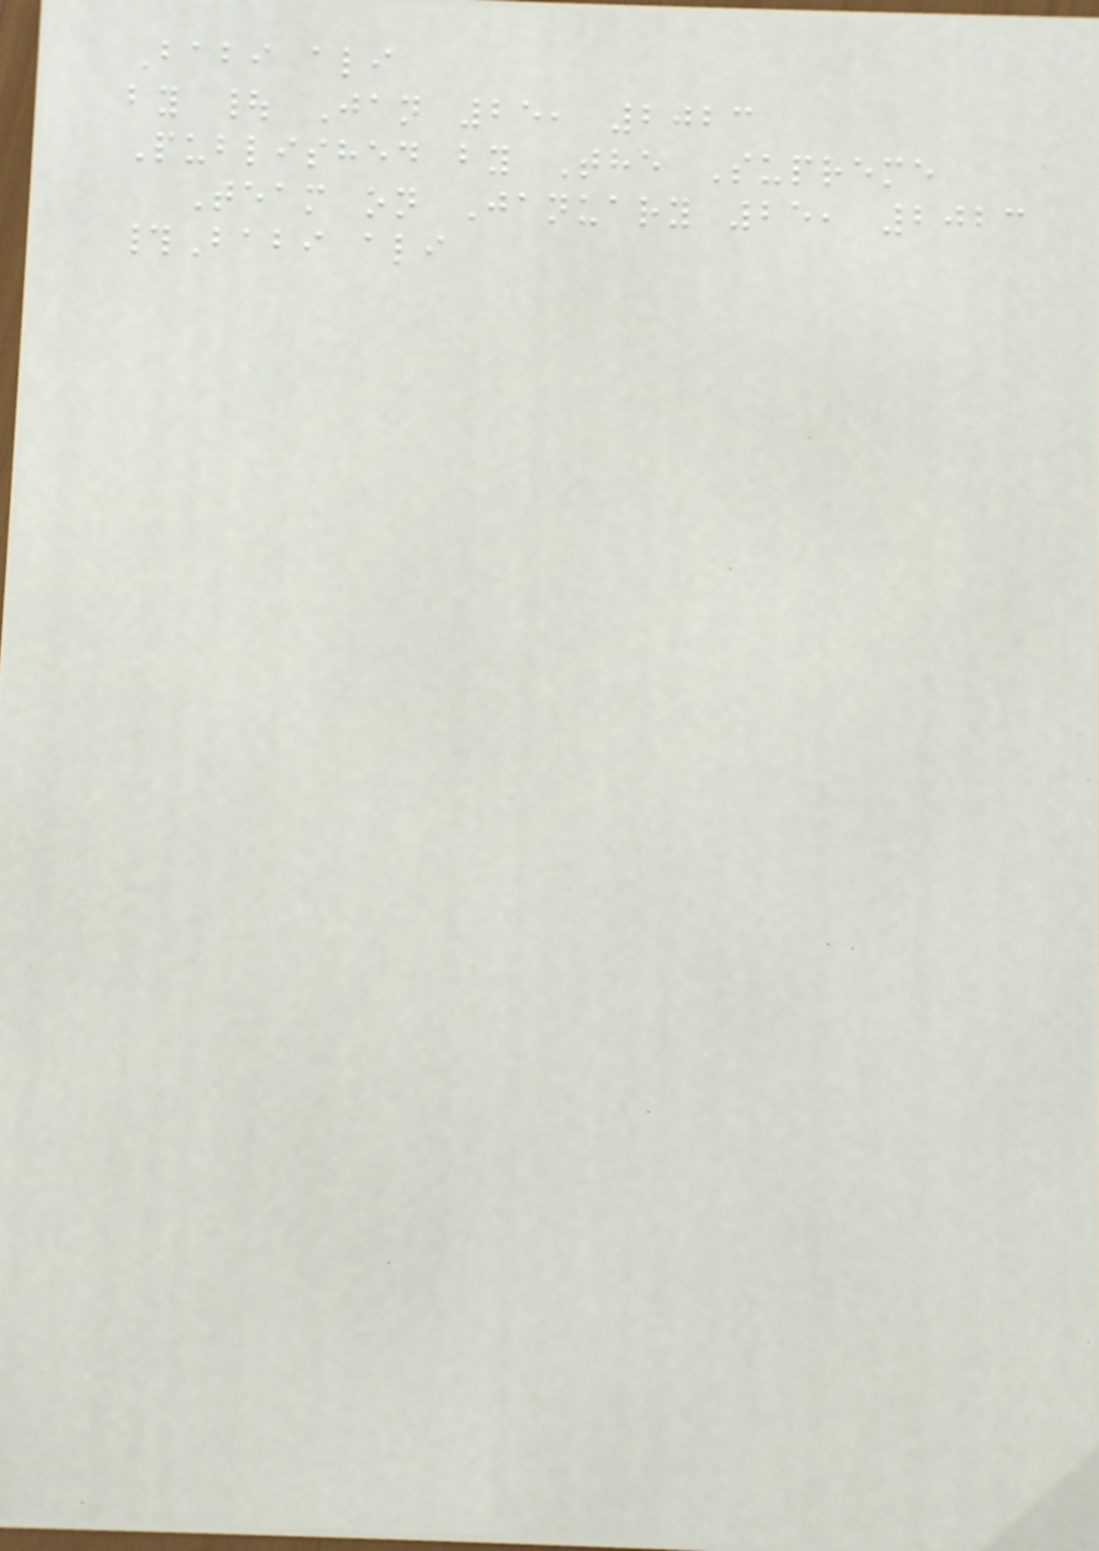Babi ali
by | Jan 25, 2023
Published by The Supreme
Team on January 25, 2023
#Babi ali
